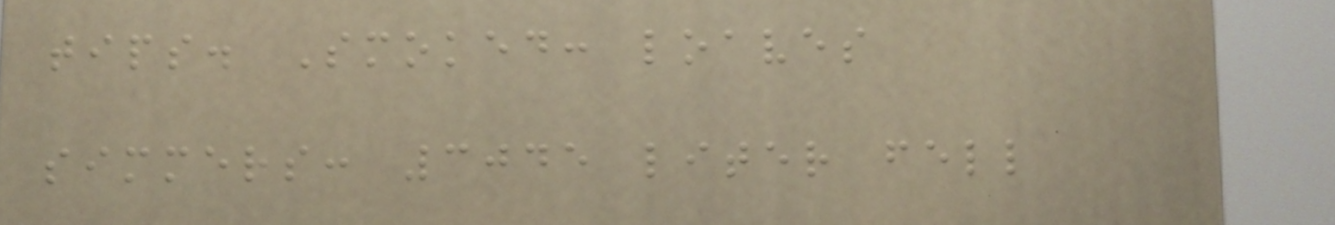tips. Smoked: loaves
simmers: 3045 liter fell
